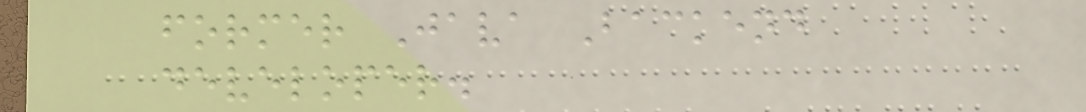former Java Backend
developer.
